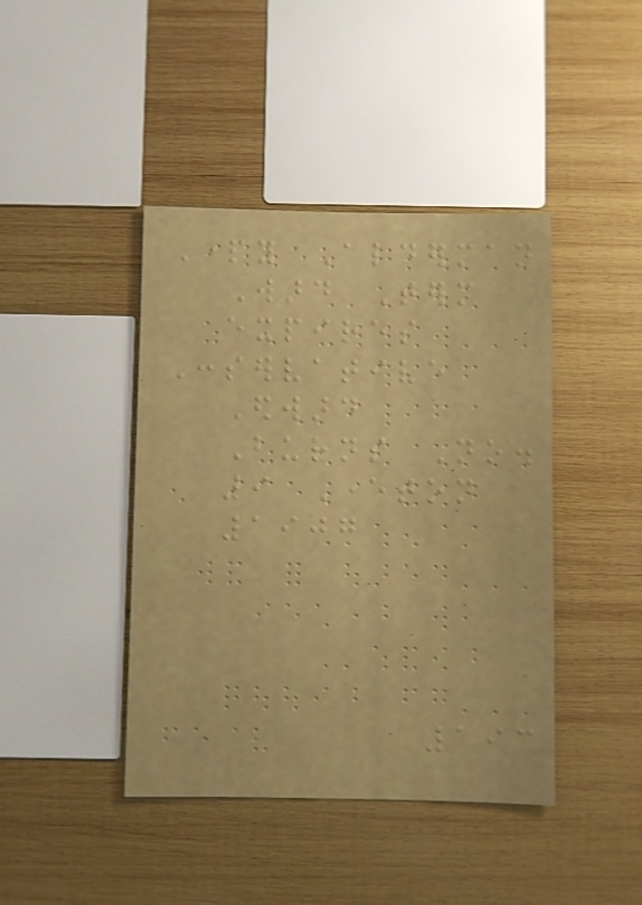Party Alderman
Ward Term
expires
Conservative
Edward
Burns No.
9 Everton
1907
193
